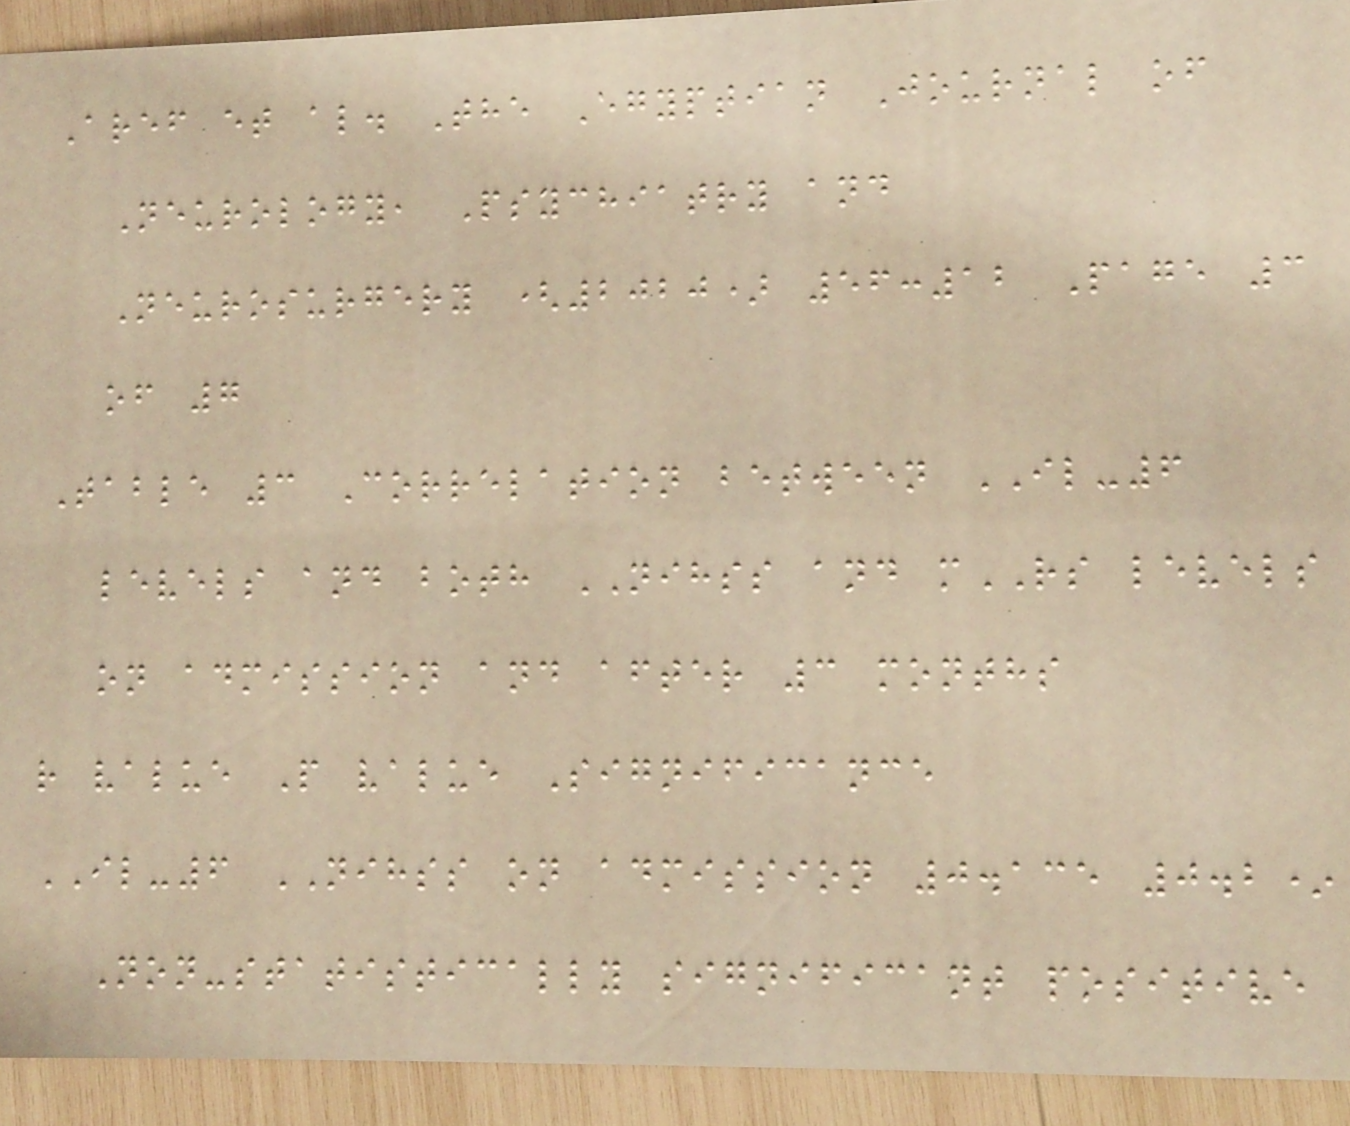Aref et al. The Egyptian Journal of
Neurology, Psychiatry and
Neurosurgery (2020) 56:12 Page 3
of 7
Table 3 Correlation between IL-6
levels and both NIHSS and mRS levels
on admission and after 3 months
r value P value Significance
IL-6 NIHSS on admission 0.135 0.2*
Non-statistically significant positive
